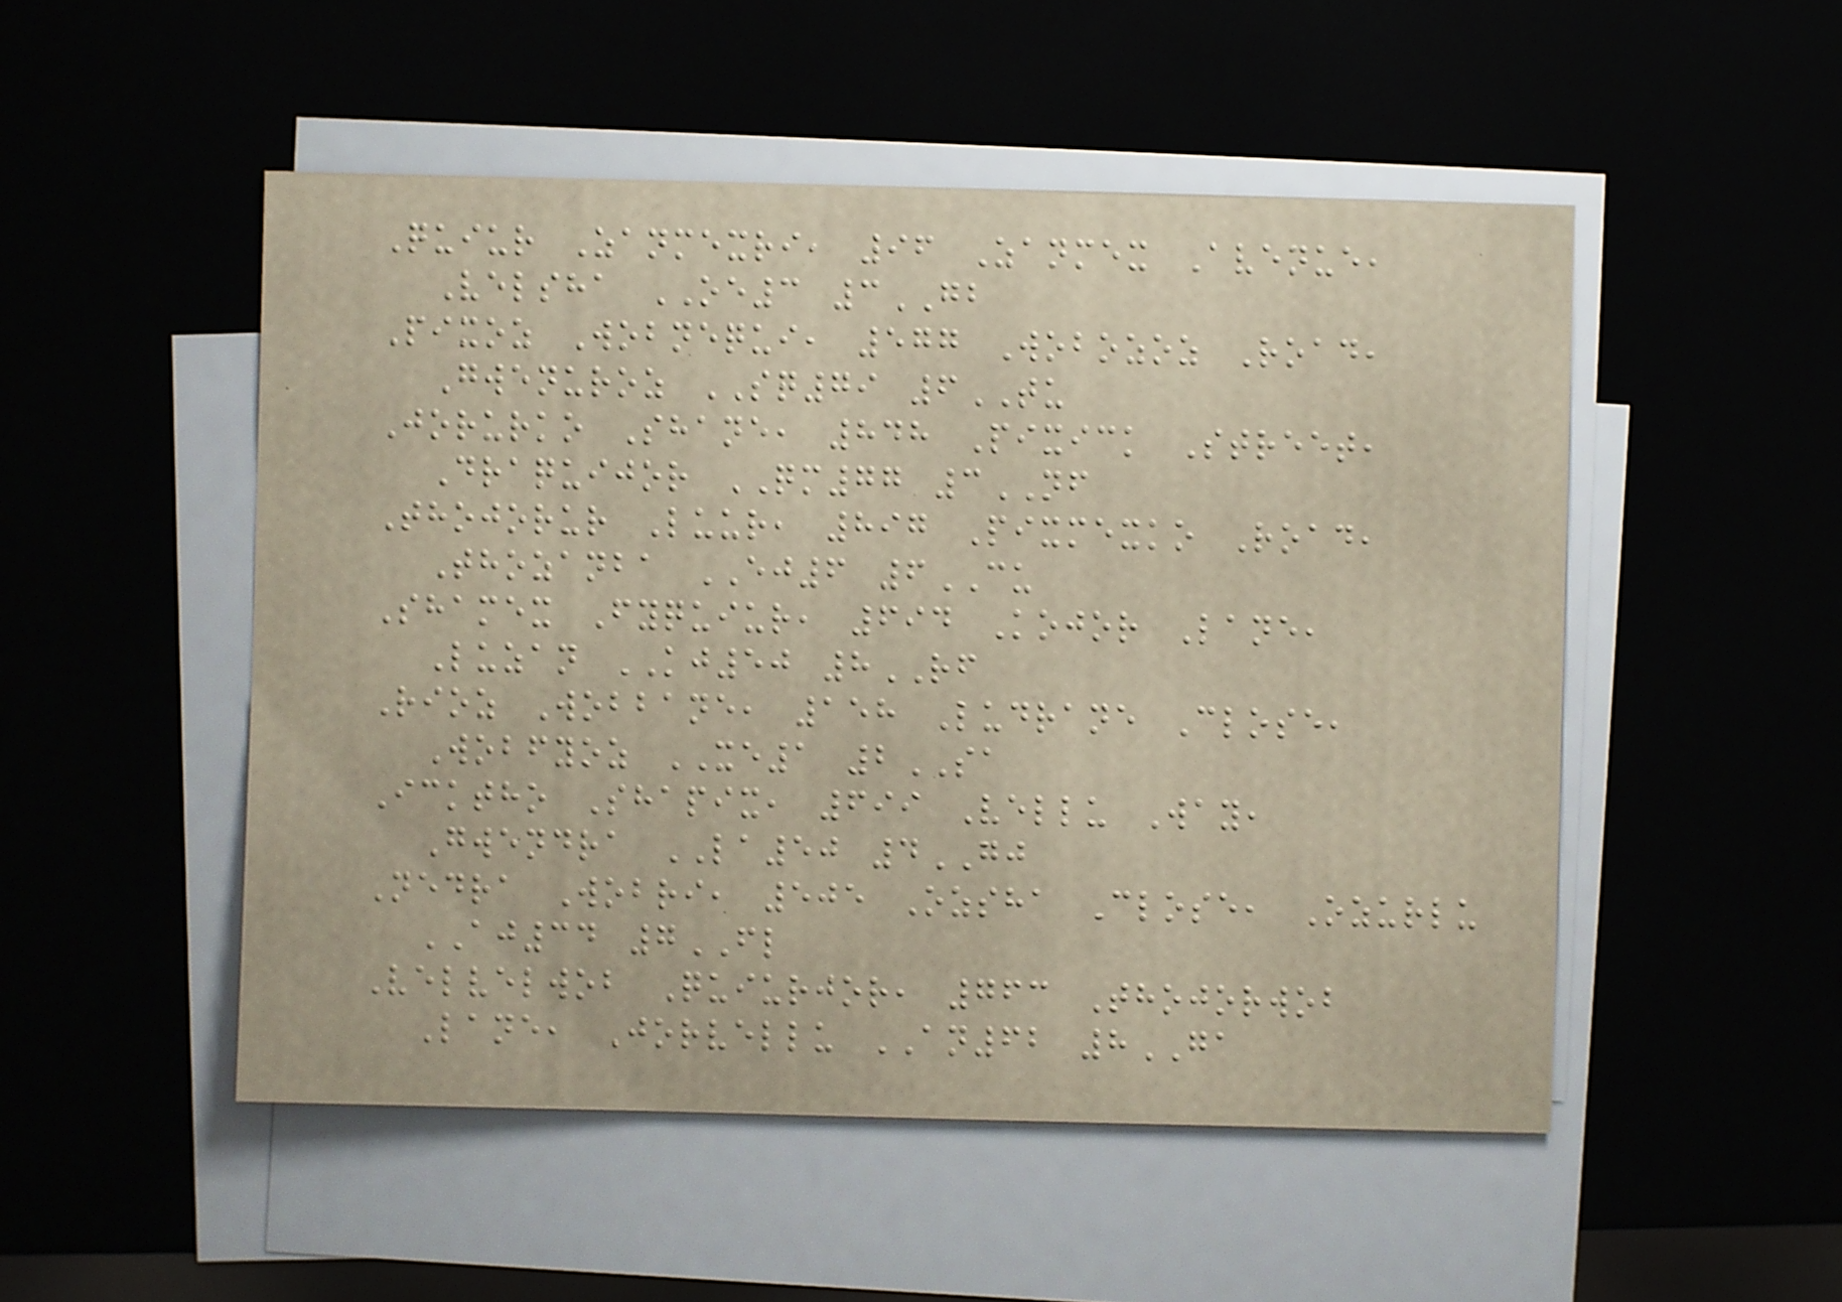Quiur Zanmexri, 96 Zanmex Avenue,
Velsha OE3 3GB
Pixoz Wobnequi, 577 Wobozoz Road,
Gwenuroz SQ79 6TU
Jorurko Shane, 848 Pixick Street,
Draquijor QM77 3NF
Thojorur Luur, 897 Pixmexko Road,
Thozanba EJ6 6CU
Shamex Fyquiur, 694 Kojor Lane,
Luzan KJ50 8RF
Rioz Wobbane, 158 Ludrane Close,
Wobfyoz XE1 2SA
Icktho Shapix, 699 Vellu Way,
Gwendra LA50 4GJ
Nedra Wobri, 505 Ozsha Close, Ozurlu
AJ34 7FL
Velvelwob Quiurjor, 763 Thojorwob
Lane, Jorvellu AN62 8GA
